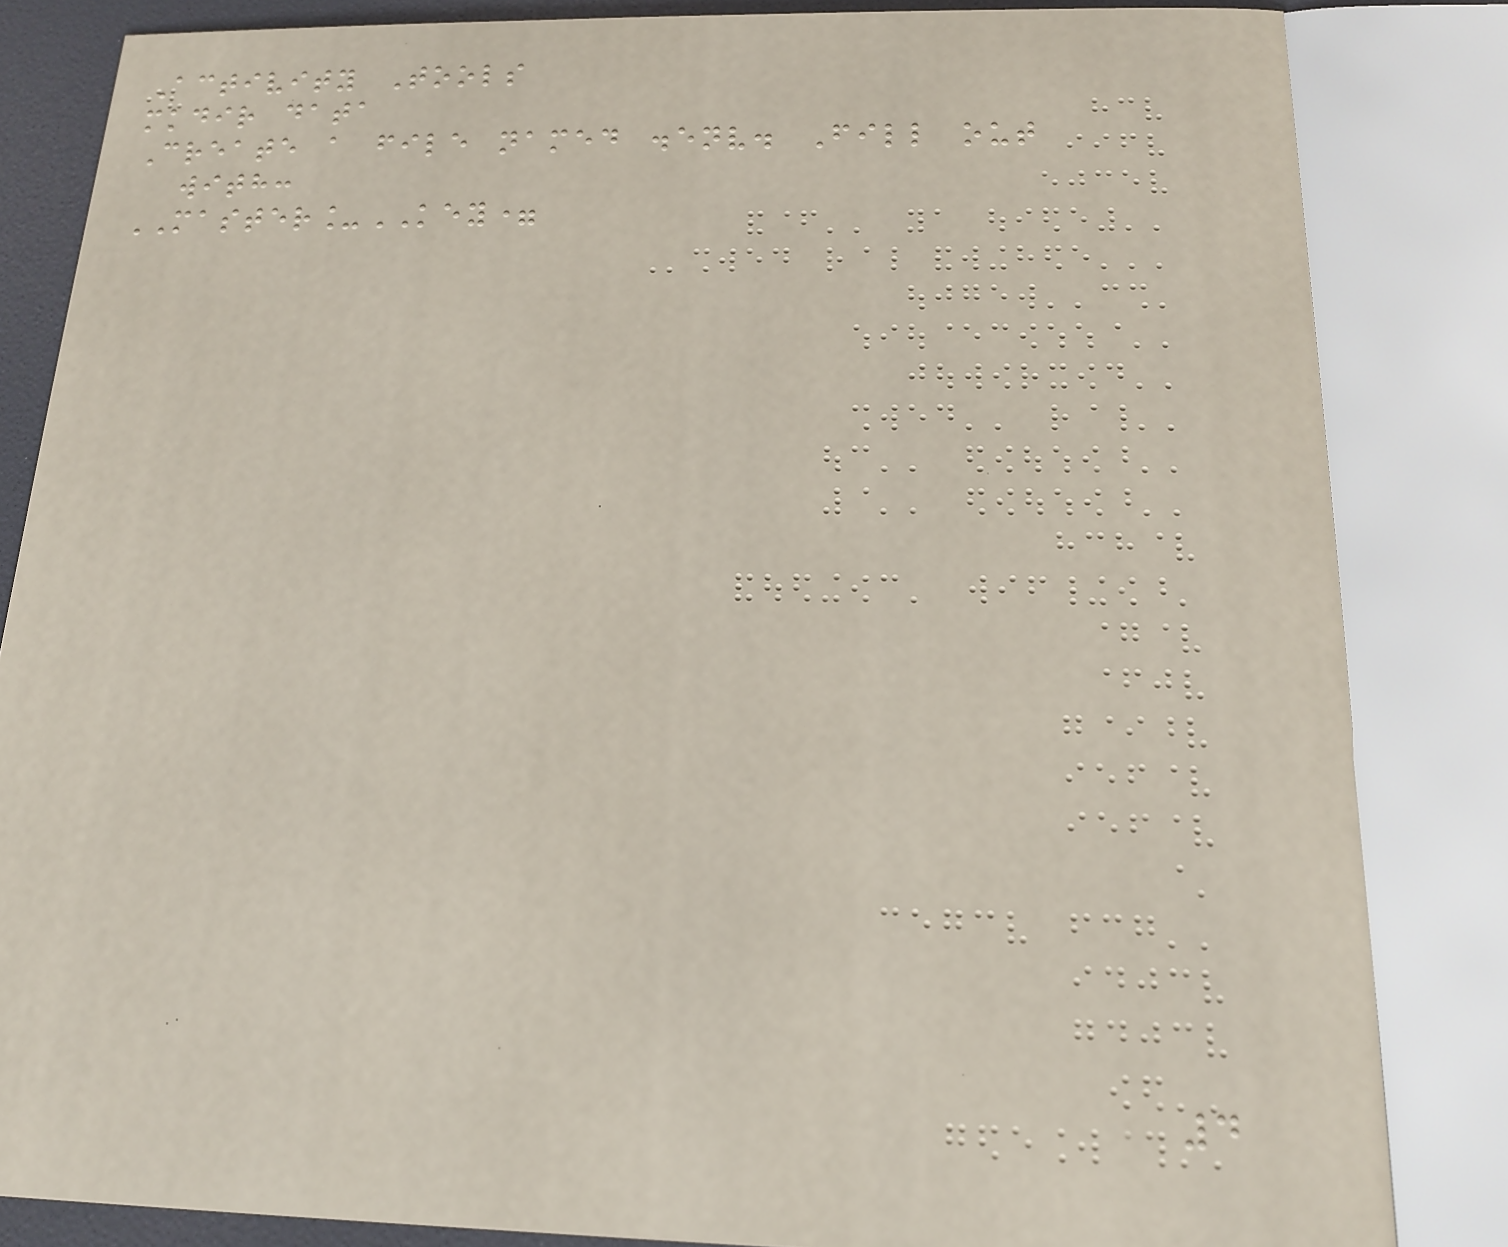Activity Tools
mkdir data
Create a file named .env. Fill out
with:
MASTER_KEY=
4
